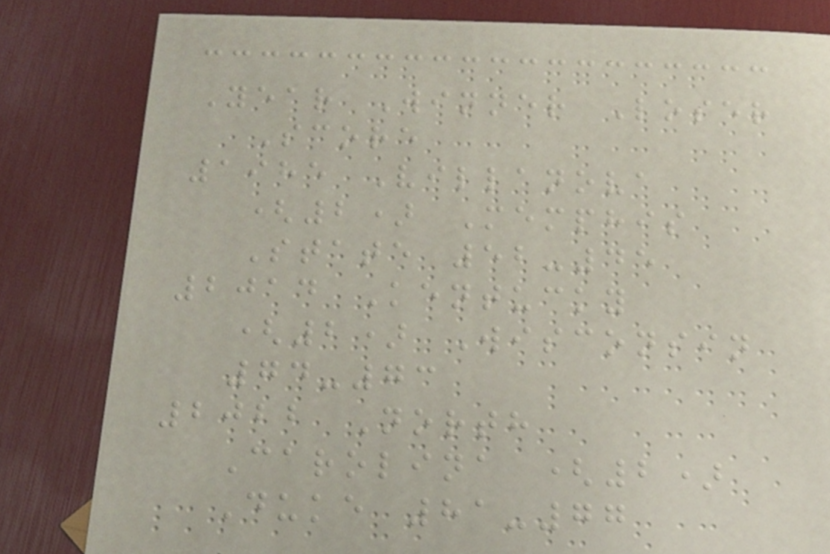Year Winner Loser
Score
1985 Villanova
(2) Memphis
State 52-45
2014 Kentucky
(2) Wisconsin
74-73
2022 North
Carolina (2)
Duke 81-77
